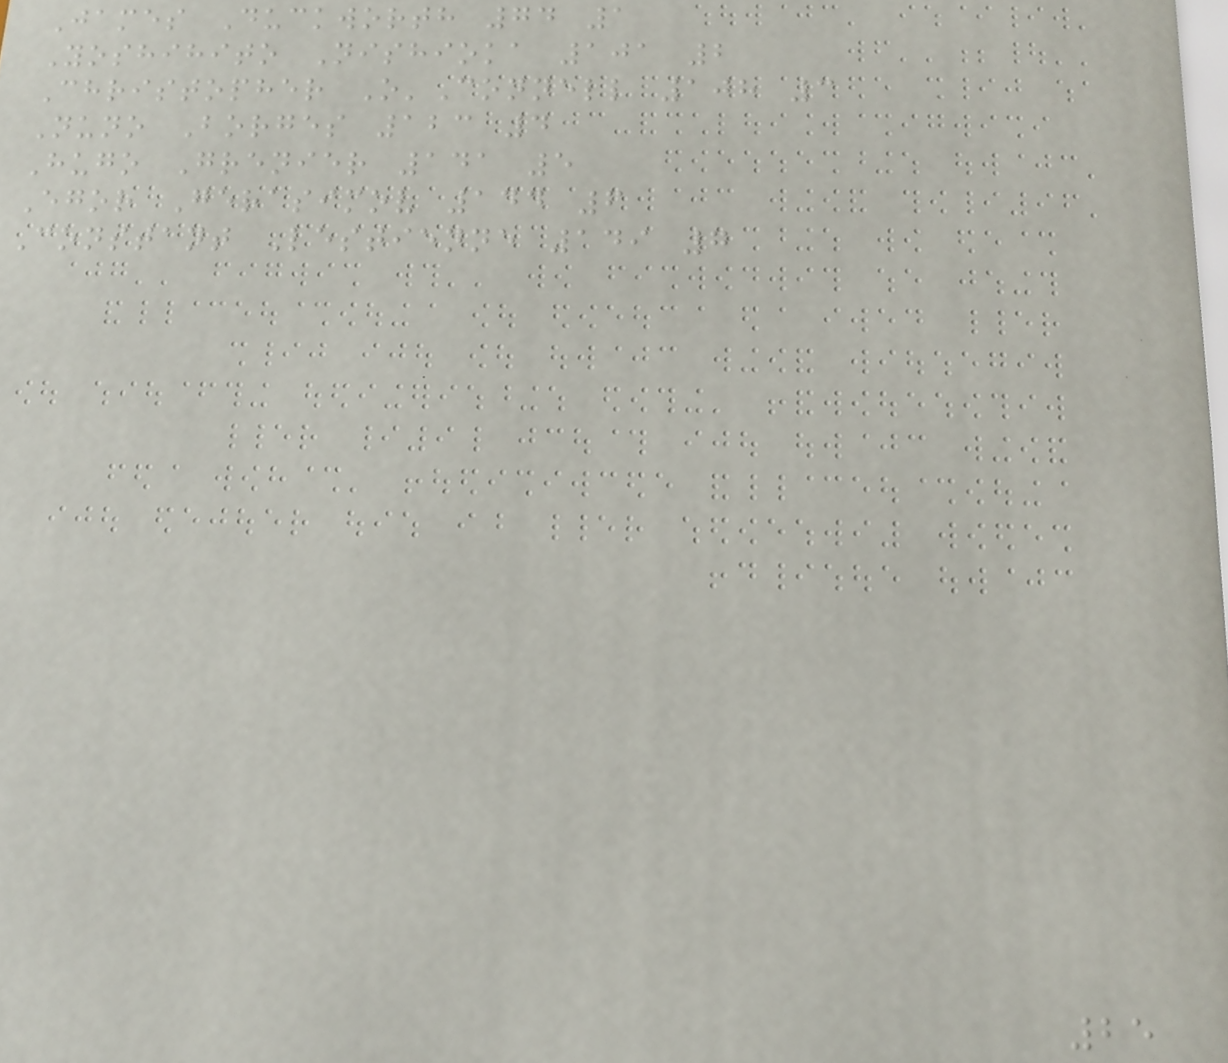James Duckworth 74 1
Yoshihito Nishioka 101 2
Christopher O'Connell 108 3
Nuno Borges 123 4
Hugo Grenier 141 5
Egor Gerasimov 144 6
Constant Lestienne 149 7
25
